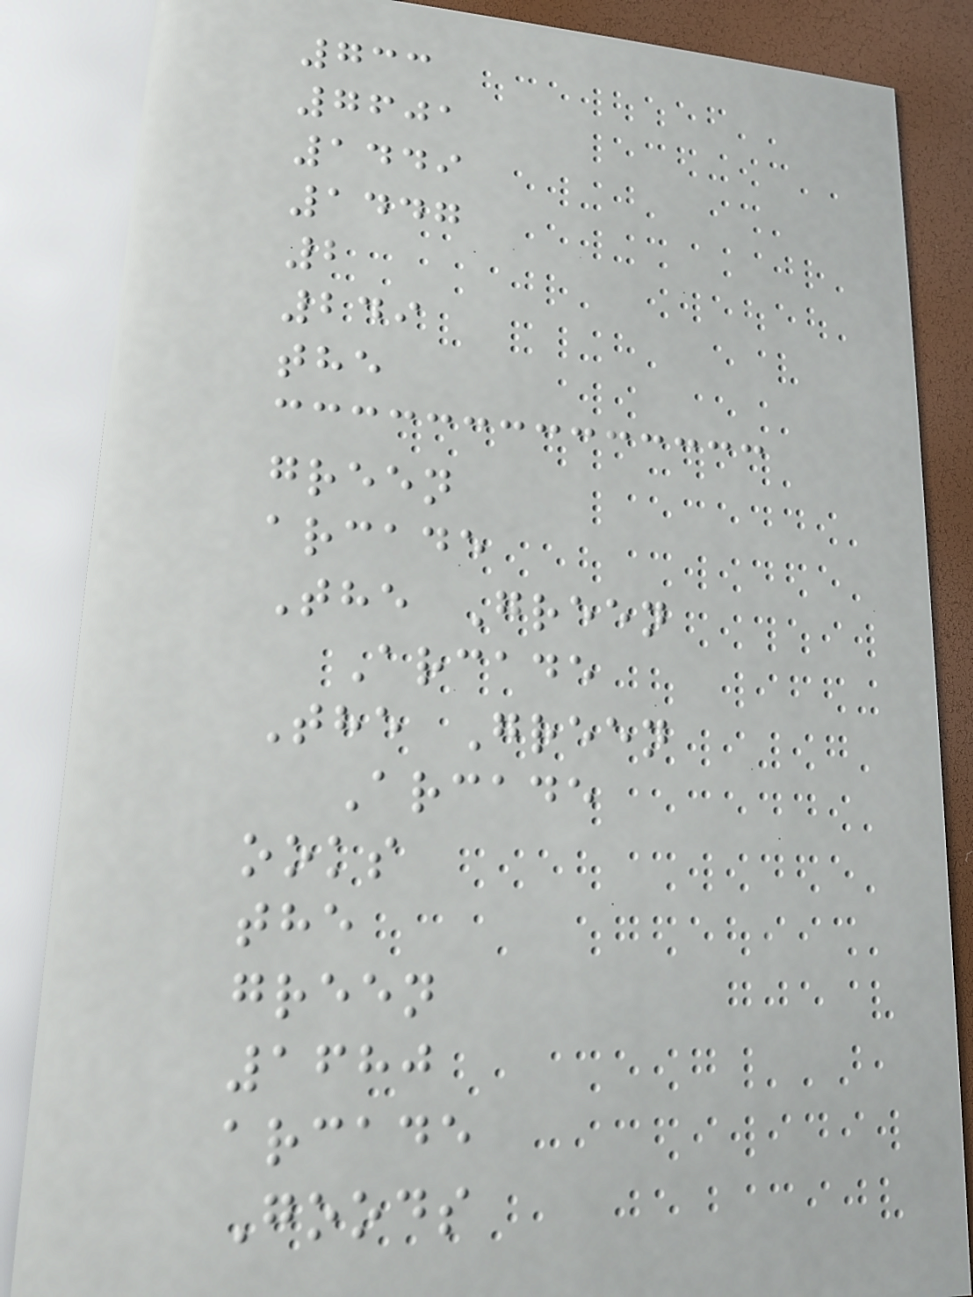733
7601
1449
1447
2
249
the
green
arcade
The Green
Arcade
The Green
Arcade
ooks
the
green
1680
arcade
Goods
